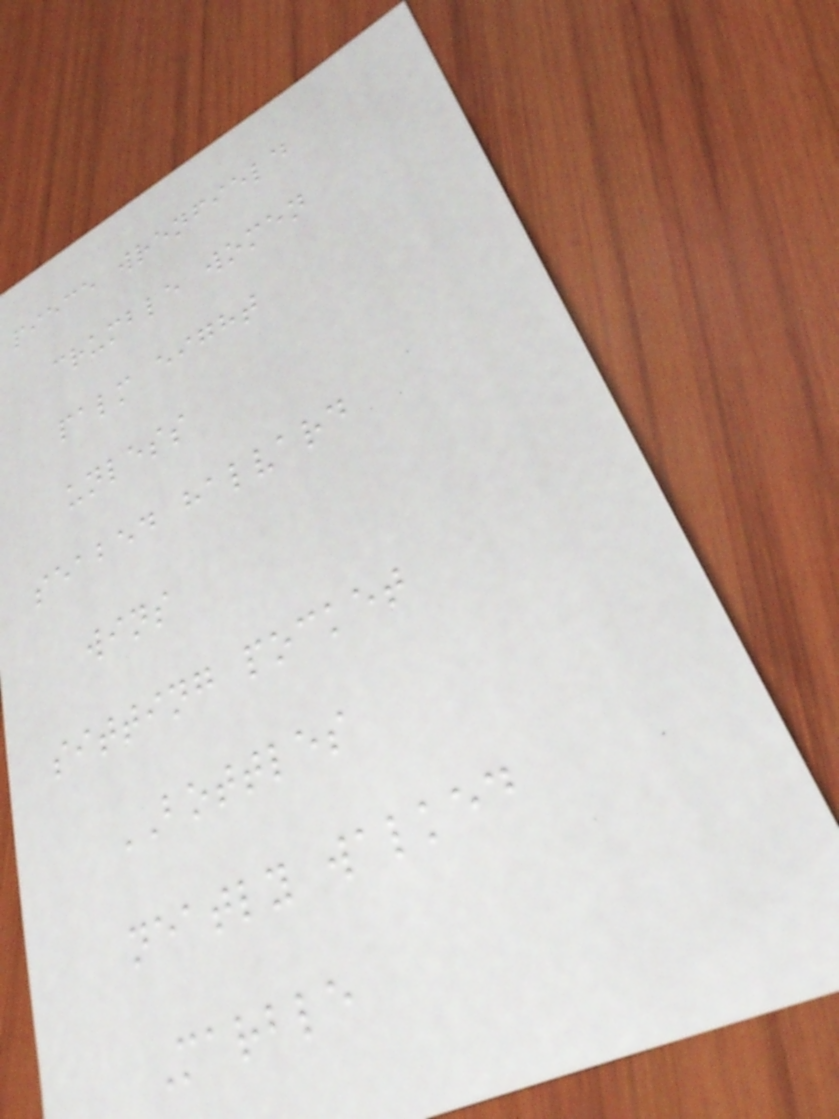piece wrenfield
crumble women
palm eight
unless
seabed halvard
wins
sitting pocket
BOTTLES
neatly walked
Marble
